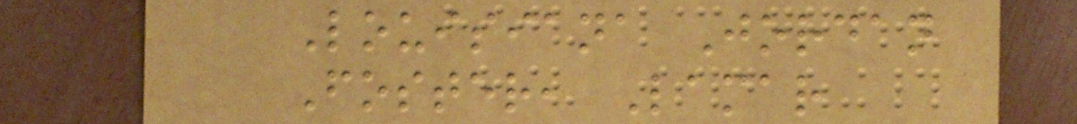Louisiana Jordan
Foster, Lamar
